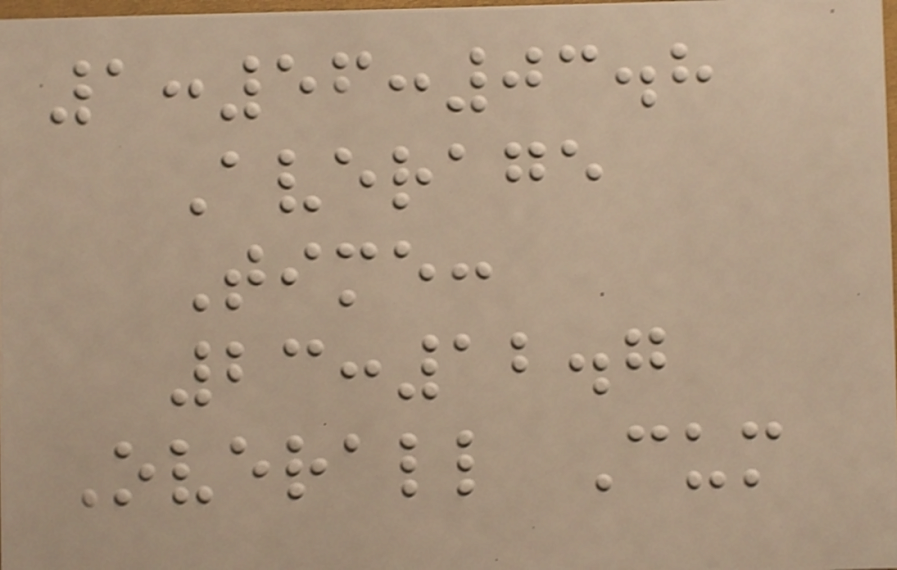1:56:03.8
Average
Time:
23:12.7
Overall Cum
